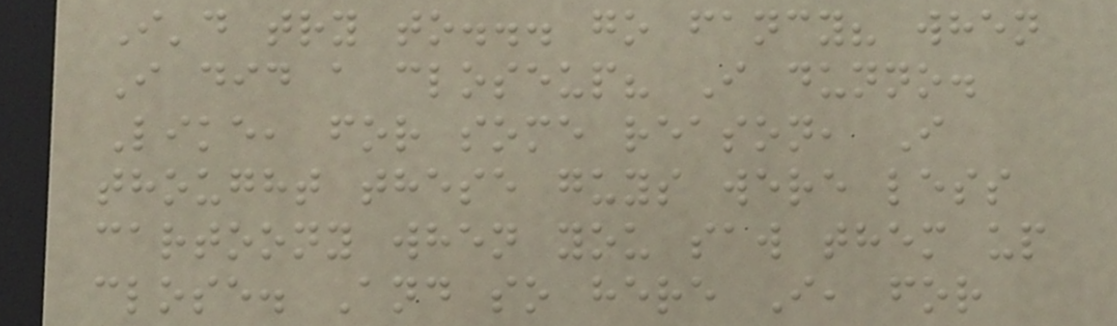I'd try to... go fancy? when
I did a closeup? I dunno.
Like, for some reason, I
thought these guys were less
cartoony when you saw them up
close. And so here I, for
